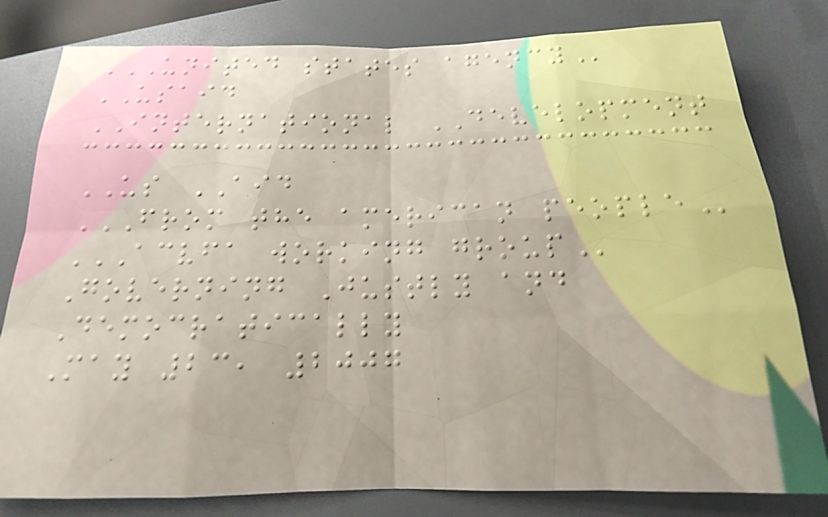UNITED STATES AGENCY
USAID
INTERNATIONAL DEVELOPMENT
US AID
FROM THE AMERICAN PEOPLE
ACVFA WORKING GROUP
Governing Justly and
Democratically
May 23, 2007
